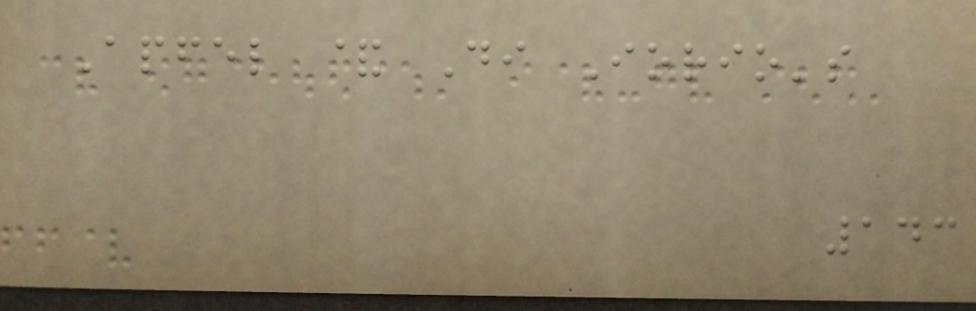Apfel & Di Iorio's
143
